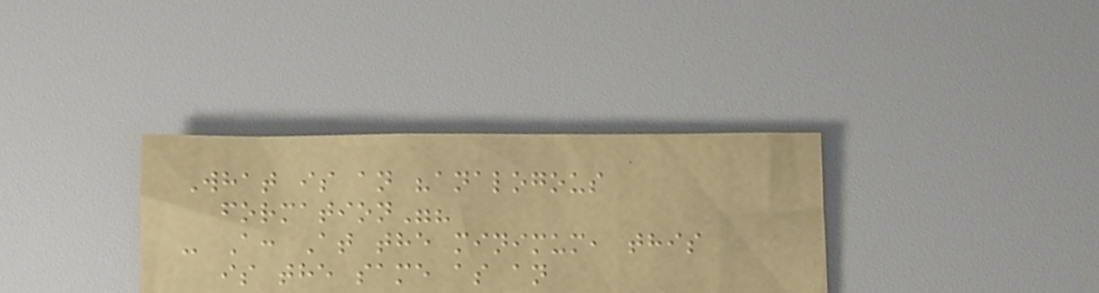What is an "analogous
formation"?
- A: At the minimum, this
is the same as an
